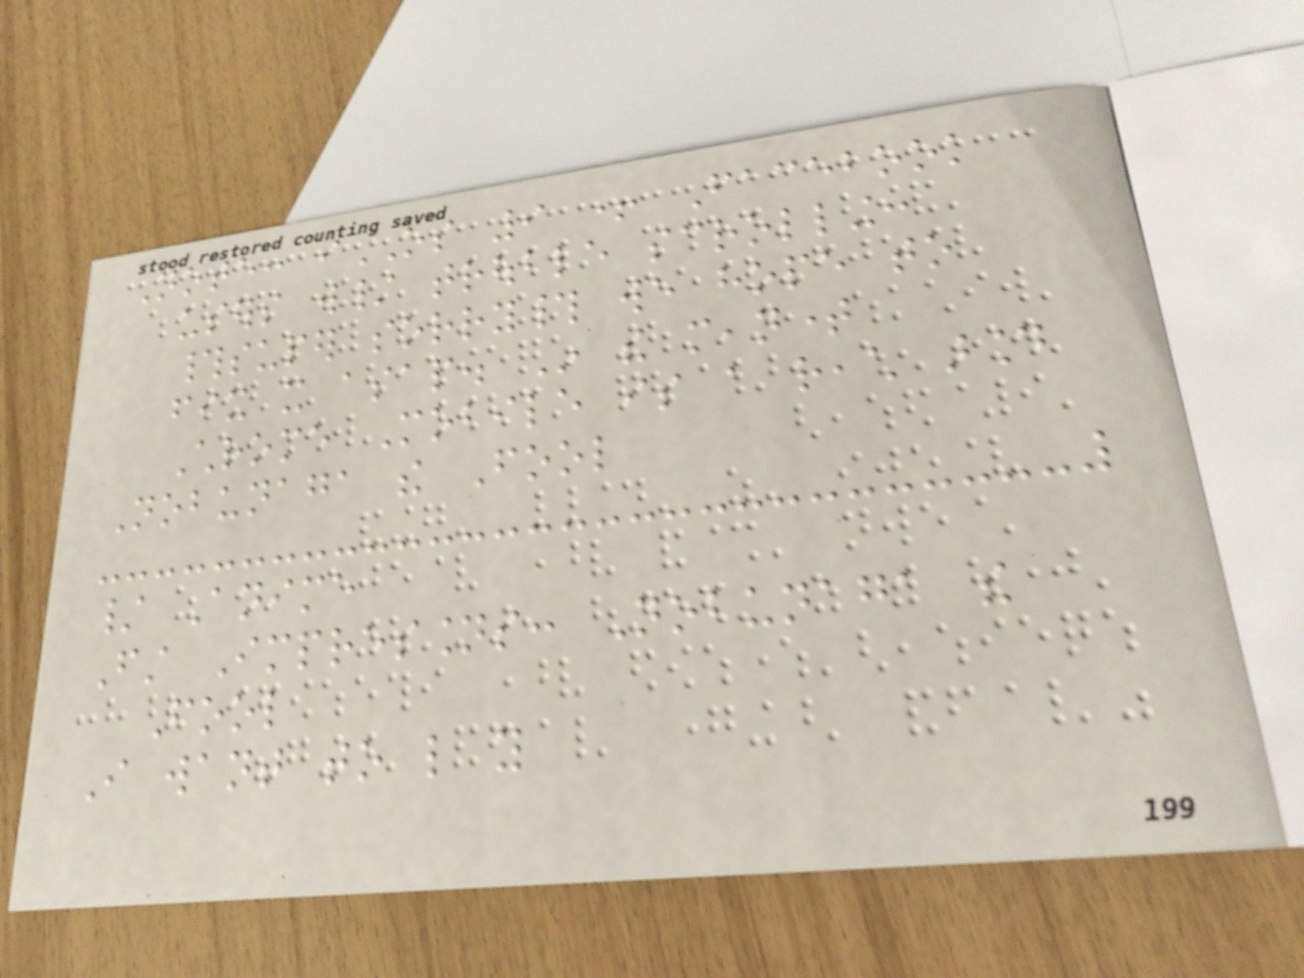Note: iOS 9 + Facebook
users w/ trouble scrolling:
#super sorry# we hope to
fix it asap. In the meantime
Chrome Mobile is a reach around
Nobunaga the Fool
/ Anime
First Impressions: Nobunaga the
Fool
I want to like you
